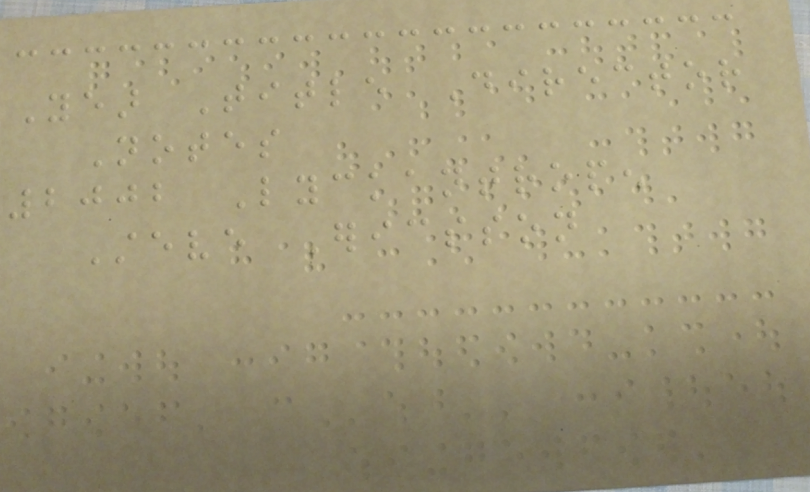Year Title Director
Notes
2002 Lyckantropen
Steve Ericsson
